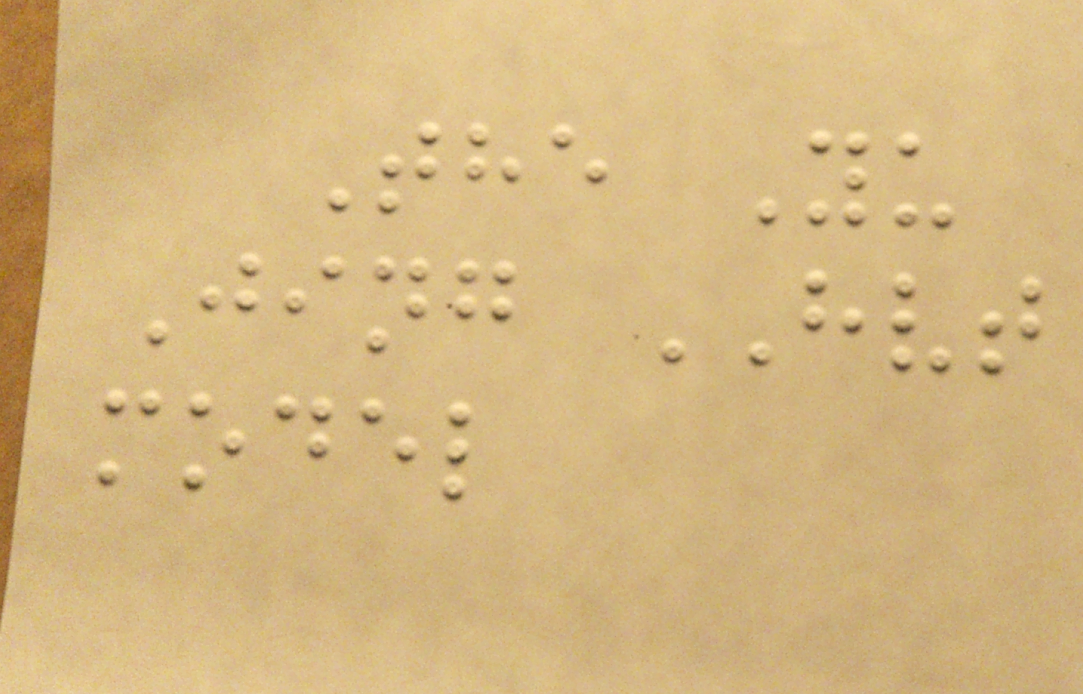The Yu
Jing HVT
model
